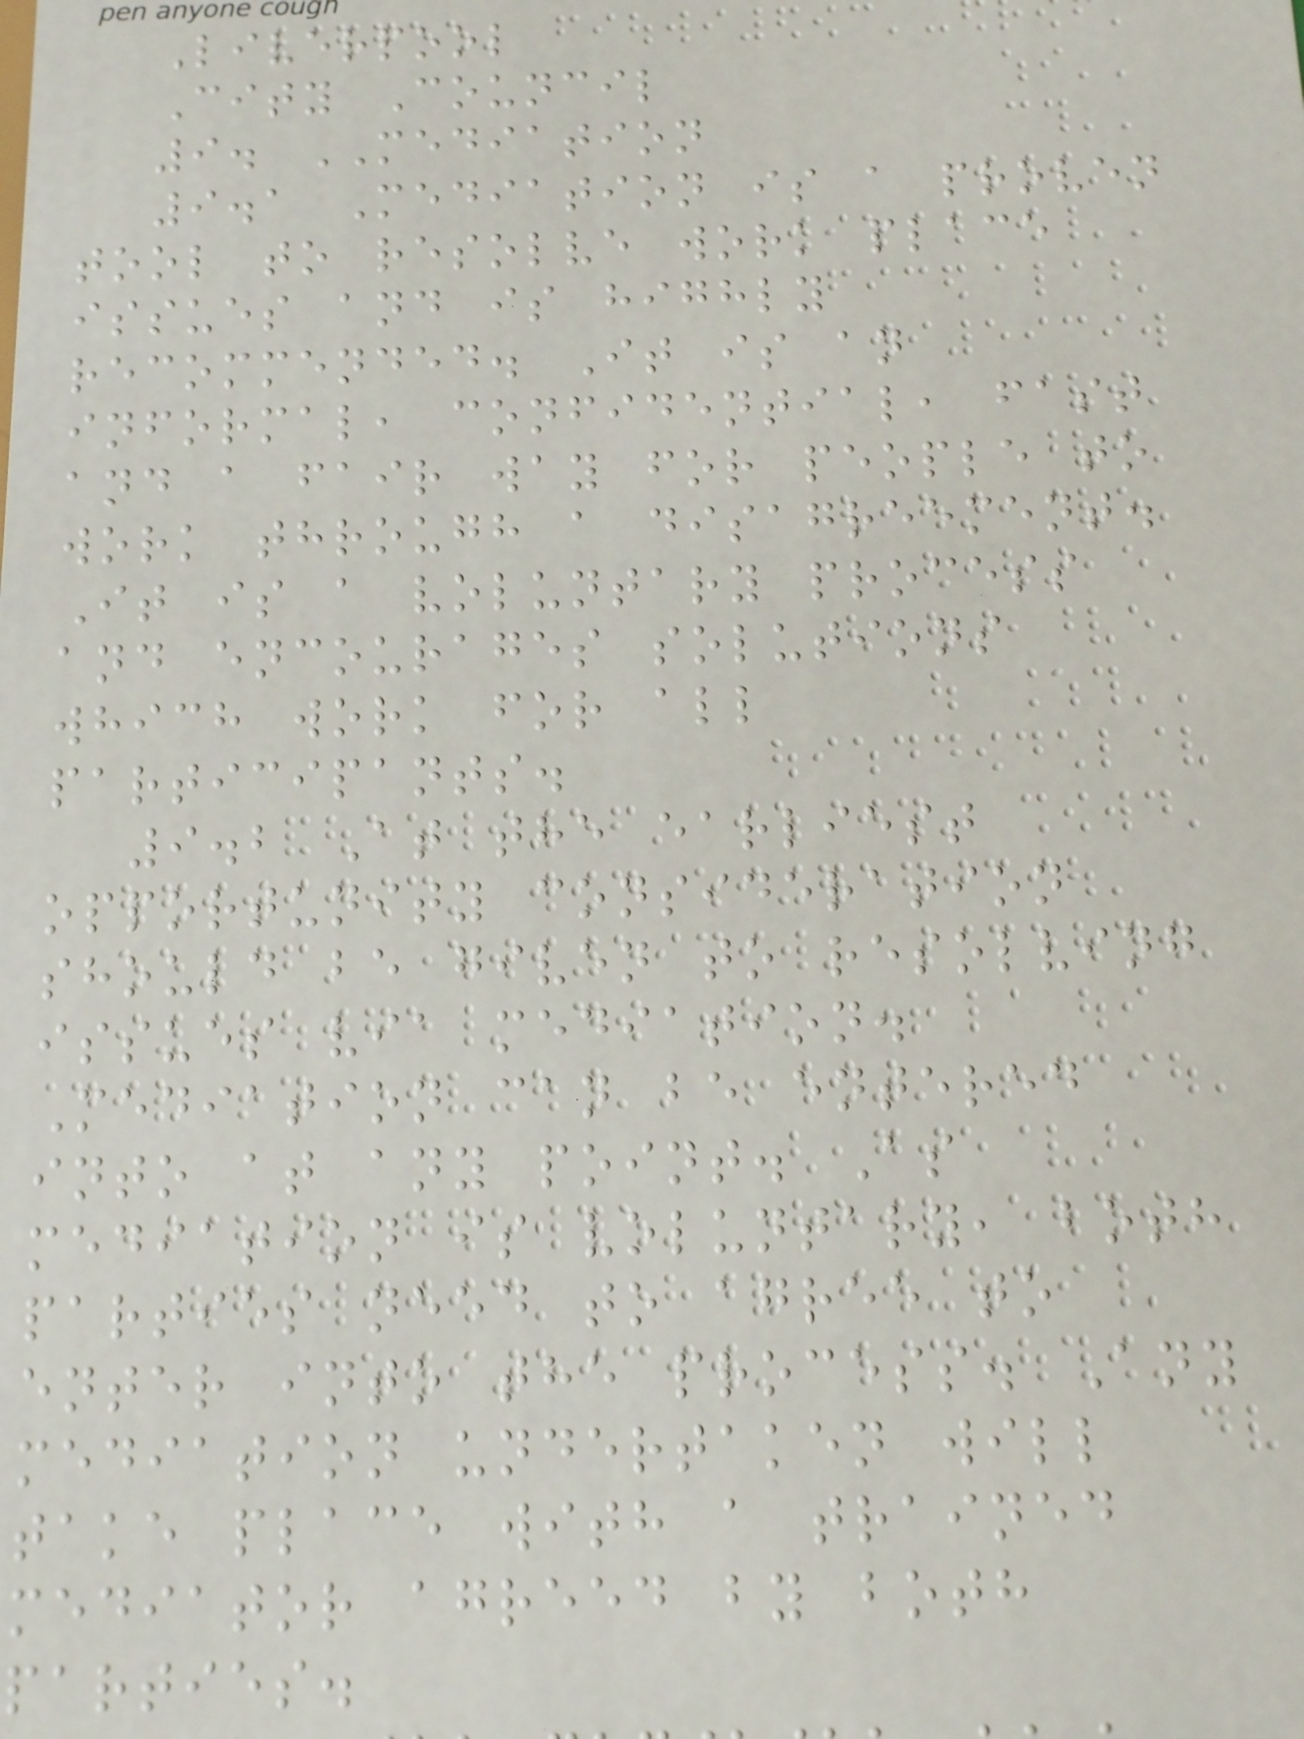Liverpool
City Council
9. MEDIATION
9.1 Mediation is a proven
tool to resolve work place
issues and is highly
recommended. It is an
informal, confidential, fast
and a fair way for people to
work through a disagreement.
It is a voluntary process
and encourages solutions
which work for all
participants.
9.2 At the earliest
opportunity consideration
should be given to resolving
issues via mediation.
Mediation can be entered
into at any point. As
mediation is voluntary, both
parties need to agree to
enter into the process. Any
mediation undertaken will
take place with a trained
mediator agreed by both
parties.
